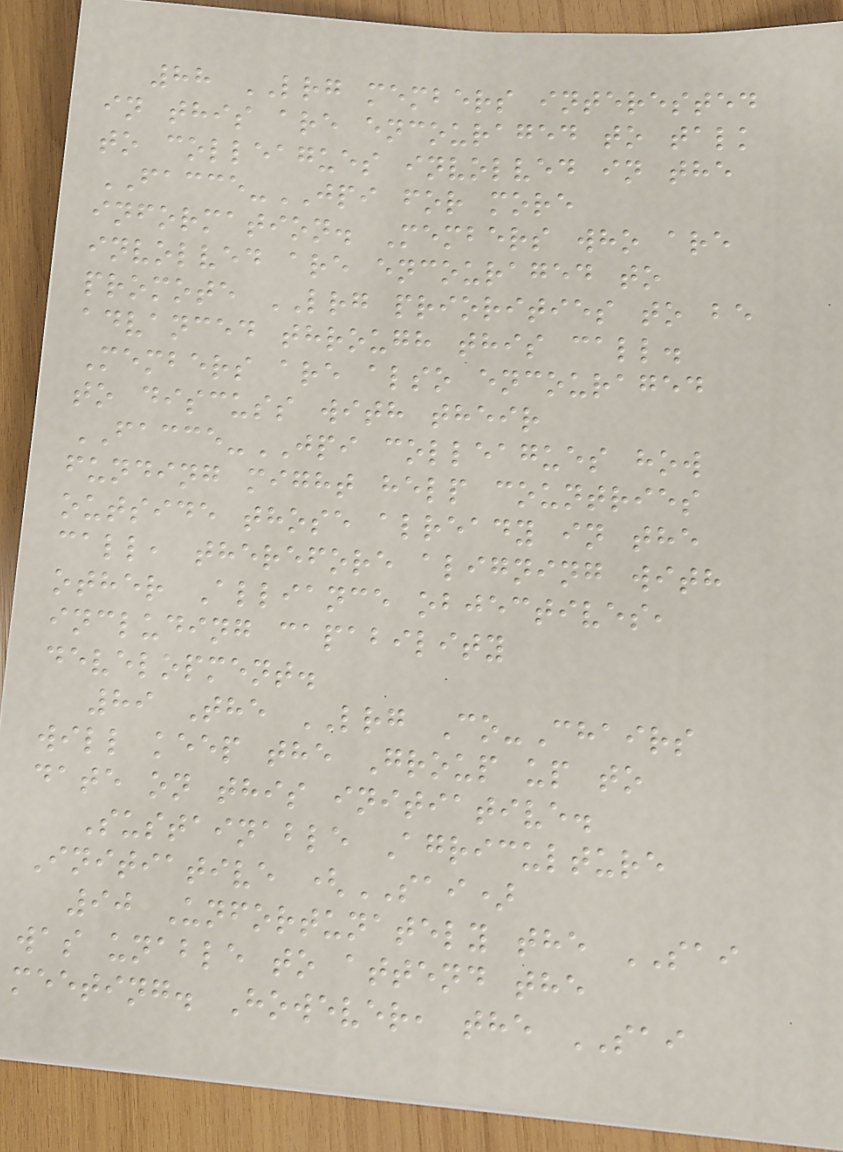88 LRG members interested
in this are encouraged to talk
to colleagues involved in the
FACCE-JPI for more
information. Members who are
involved are encouraged to
promote LRG priorities to be
advanced through this call.
Members are also encouraged
to discuss with their
FACCE-JPI colleagues how
funding might help countries
outside those already in the
call, therefore aligning with
other Alliance objectives,
including capability
development.
89 The LRG Co-Chairs
will keep the Group up to
date on this initiative.
Sustainable Agriculture
Initiative (SAI)
90 Unfortunately the SAI
was unable to attend the
meeting. However, the SAI
